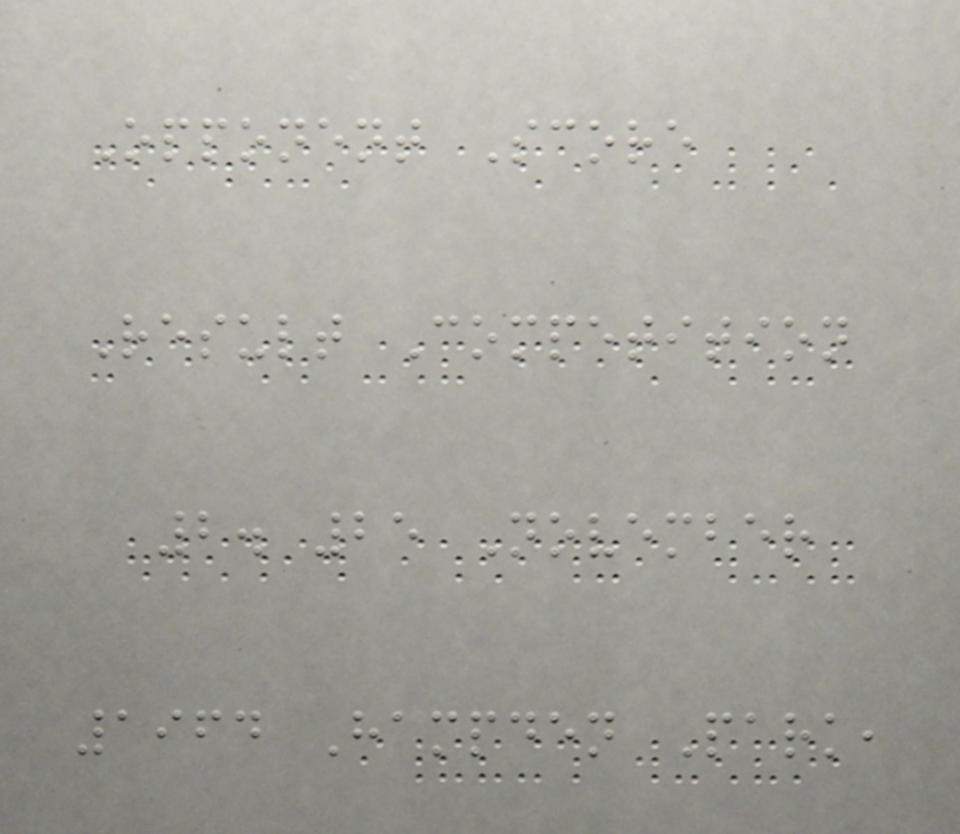Opponent Score
Result Competition
2. 25 November
1964 Hampden Park,
